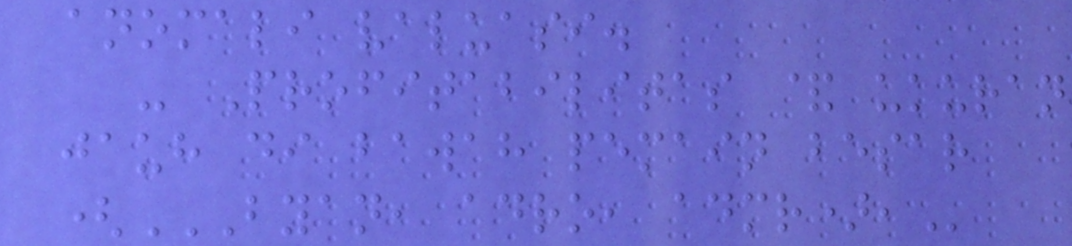anomali valuasi.
- Profitabilitas & ukuran
jauh di bawah pemain besar
(BYAN, ADRO, ADMR),
